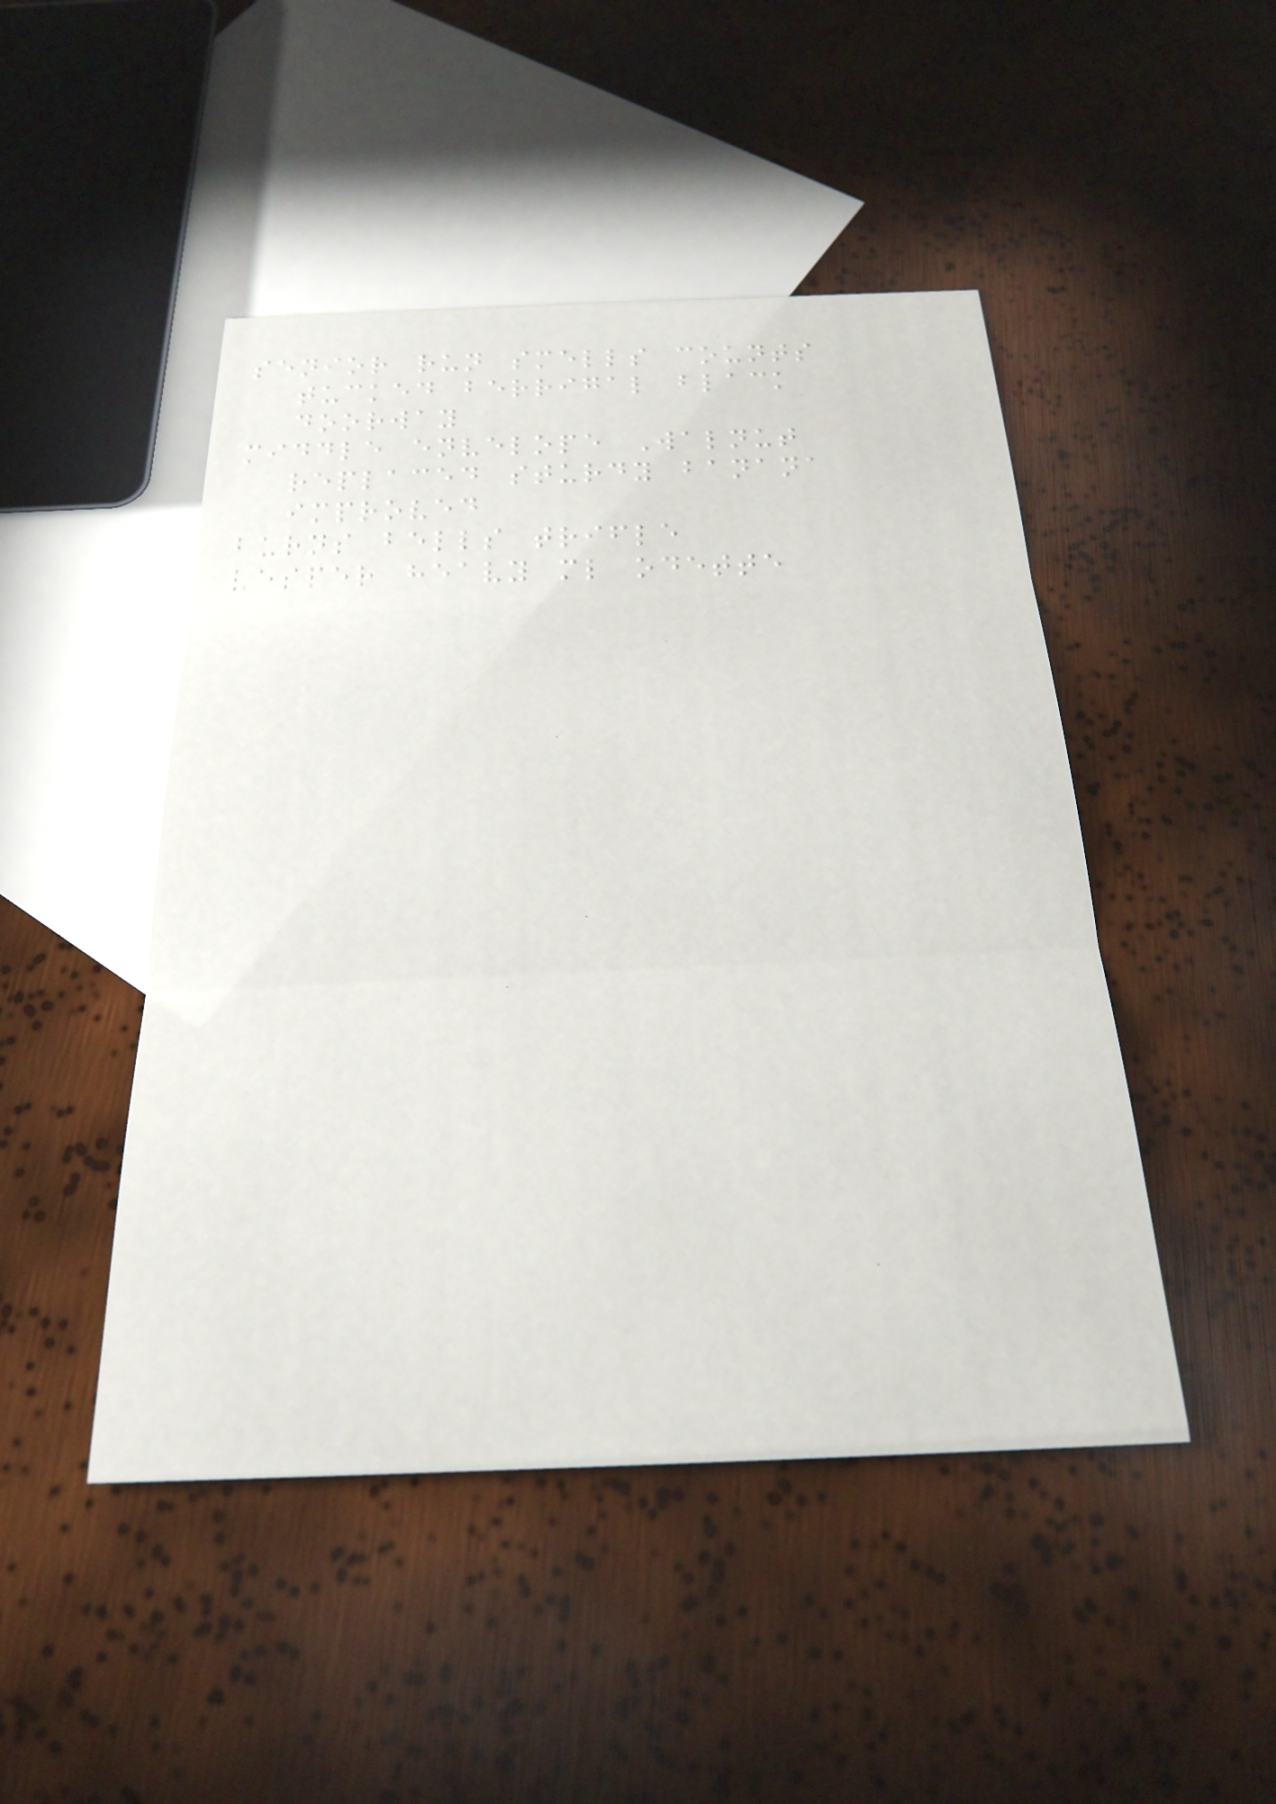senior run smells counts
tucked berrigal black
doorway
middle envelope Walnut
replaced sturdy banana
improved
burns bells trifle
vesper heavy ml odette
